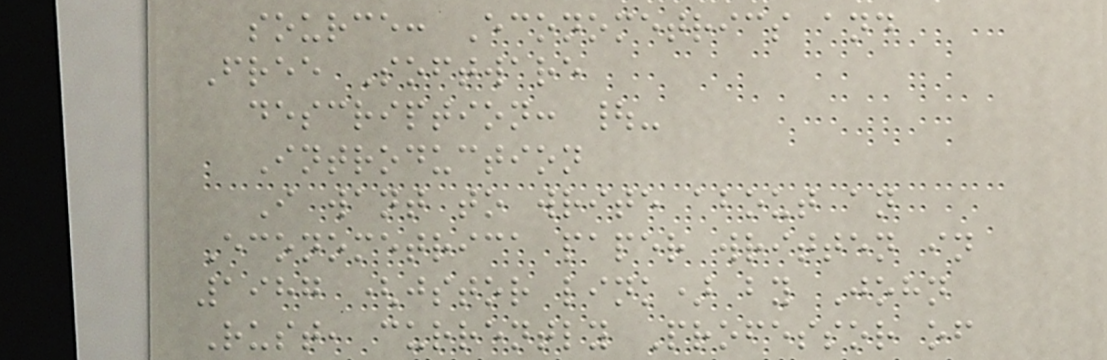source: Econometrics and
Free Software
description: |-
Introduction
I want to write about an
Econometrica paper written in
1987 (jstor link) by John
Rust, currently Professor of
